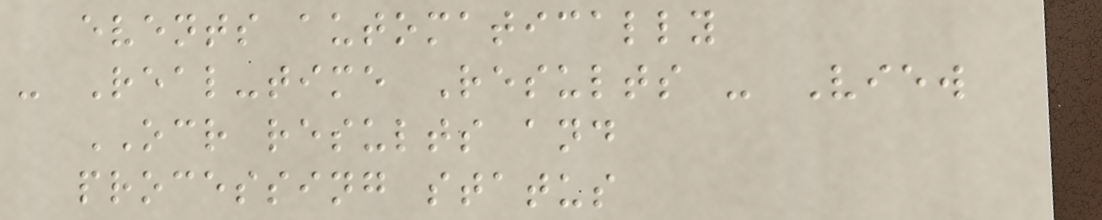events automatically
- Real-time Results - View
OCR results and
processing status
